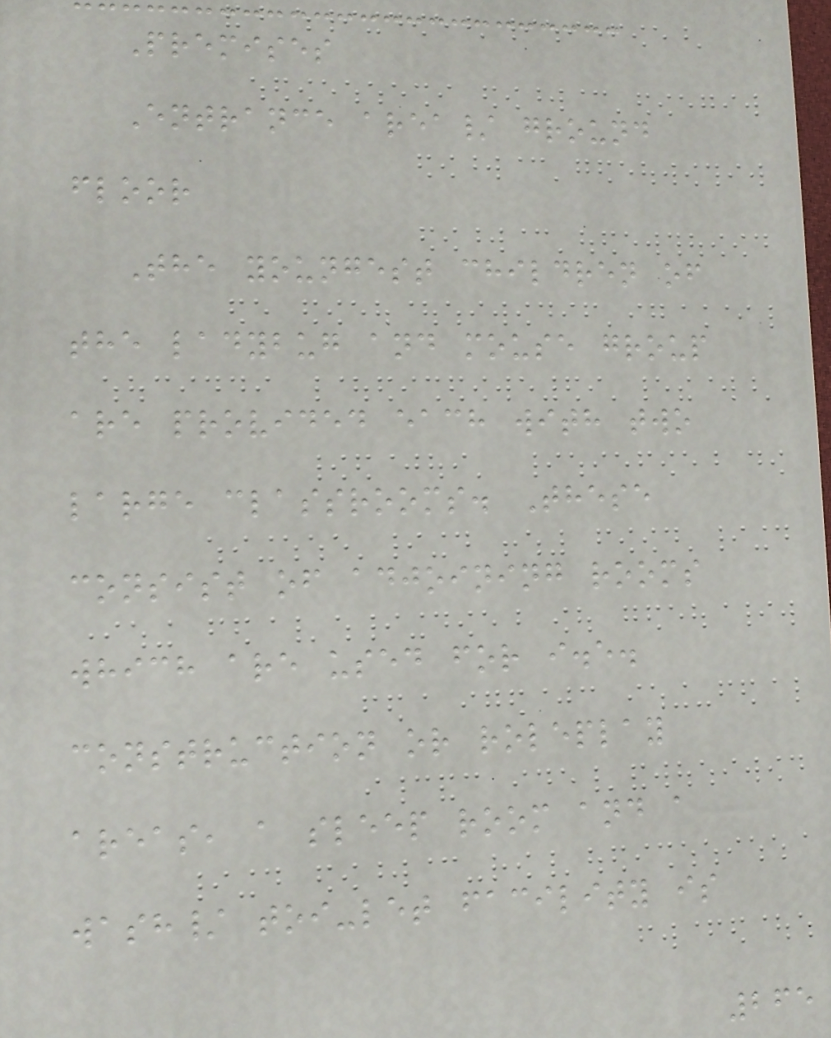Premises
Entrance area/ ground
floor
The youngest children of
the ladybug and mouse group
are provided each with two
large classrooms. These
consist of adjoining rooms
which are used for i.e.
construction or roleplay
areas, a sleep room and a
wash/ toi-let facility is
265
